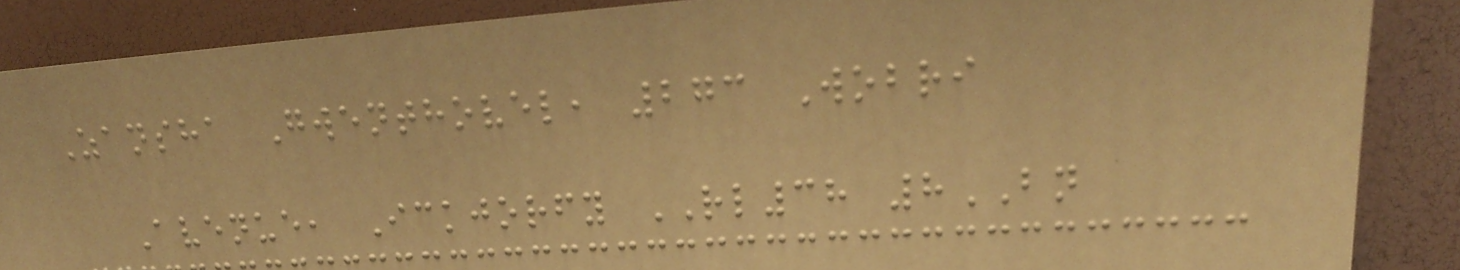Zansha Gwenthovel, 273 Wobri
Avenue, Ickjorfy RL38 8BN
